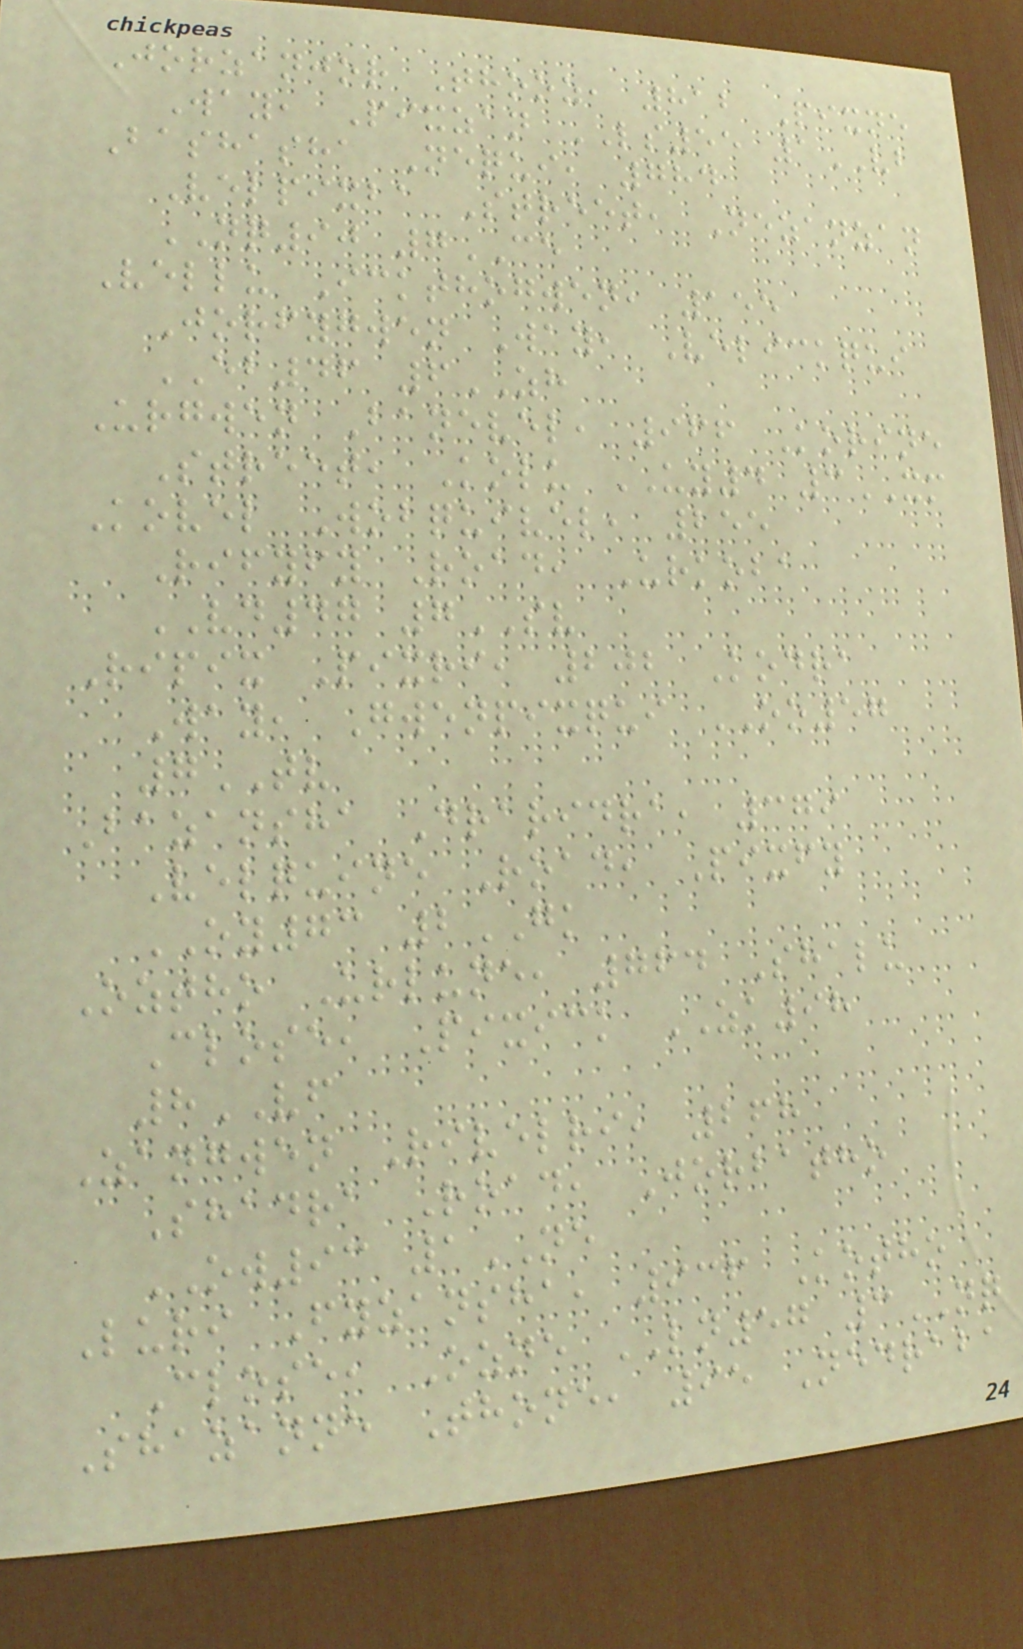Jorzanjor Thooz, 812 Pixne
Way, Pixzan LS55 1VB
Bashasha Nequi, 784
Velpixba Street, Nezanzan
NQ90 7CE
Vellu Ickthogwen, 155
Jorfygwen Way, Velickqui
EB46 6ZH
Urgwen Banevel, 966 Korine
Street, Kolu UY4 3XM
Kovel Wobquivel, 255
Rifyfy Road, Urkoba
VD47 7SV
Ripix Pixri, 202 Kodra
Way, Gwenpixqui OO57
7TV
Bazansha Draridra, 379
Velquine Road, Pixfy
OY73 2GK
Oztho Urlune, 764 Shalu
Close, Pixick ZK98
8VF
Zangwen Rivelri, 268
Shadra Road, Jorbatho
OW93 1NE
Luri Fyzansha, 936 Kotho
Close, Ozne LN57 3NQ
Shazanne Thone, 95 Nedraba
